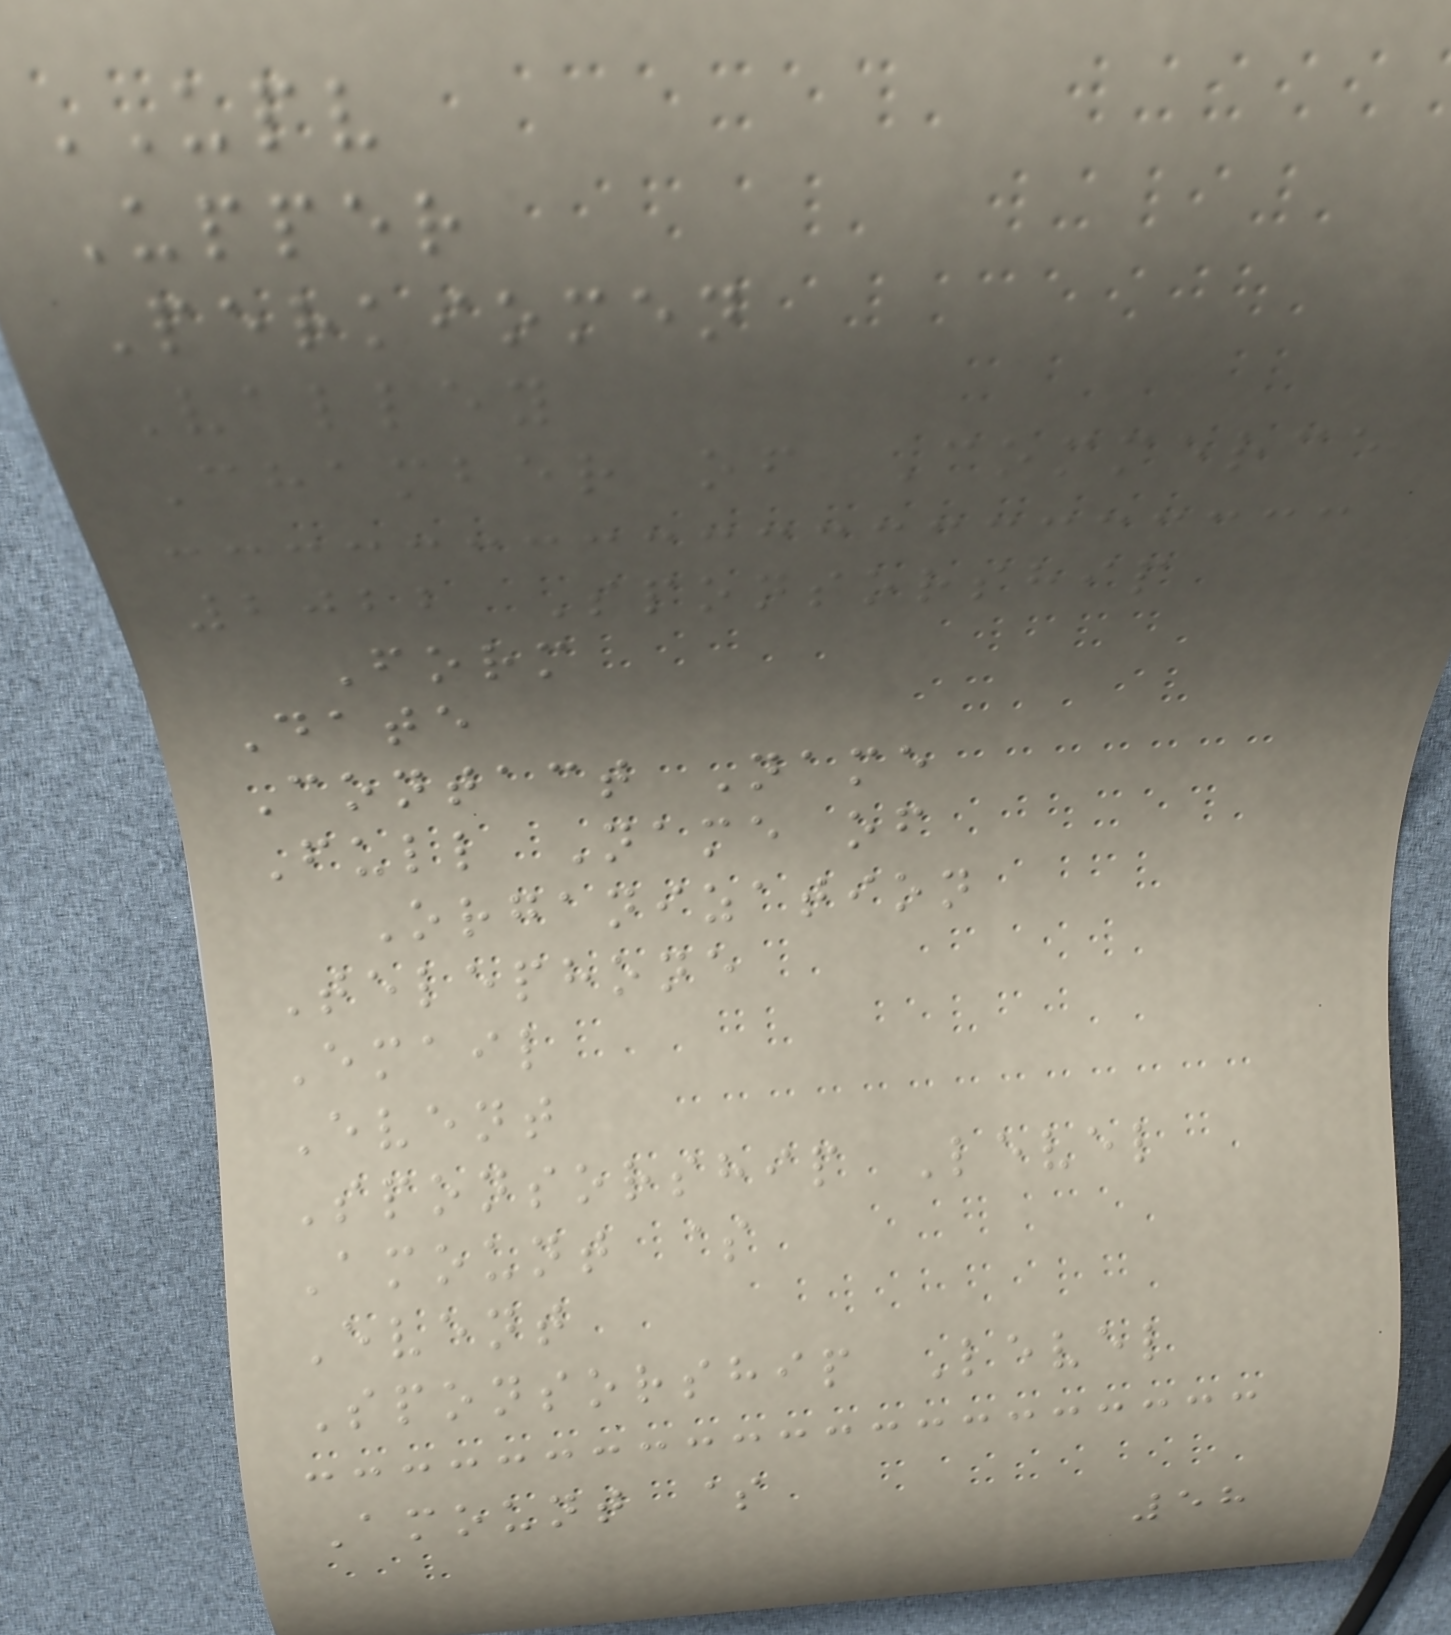UPV
Upper
Perkiomen
Valley
Chamber of Commerce
2022 Sponsorship
Form
Date
Contact Name
Full Name of
Organization
Telephone
Email
Event
Sponsorship Level
Amount $
Event
Sponsorship Level
Amount $
58
